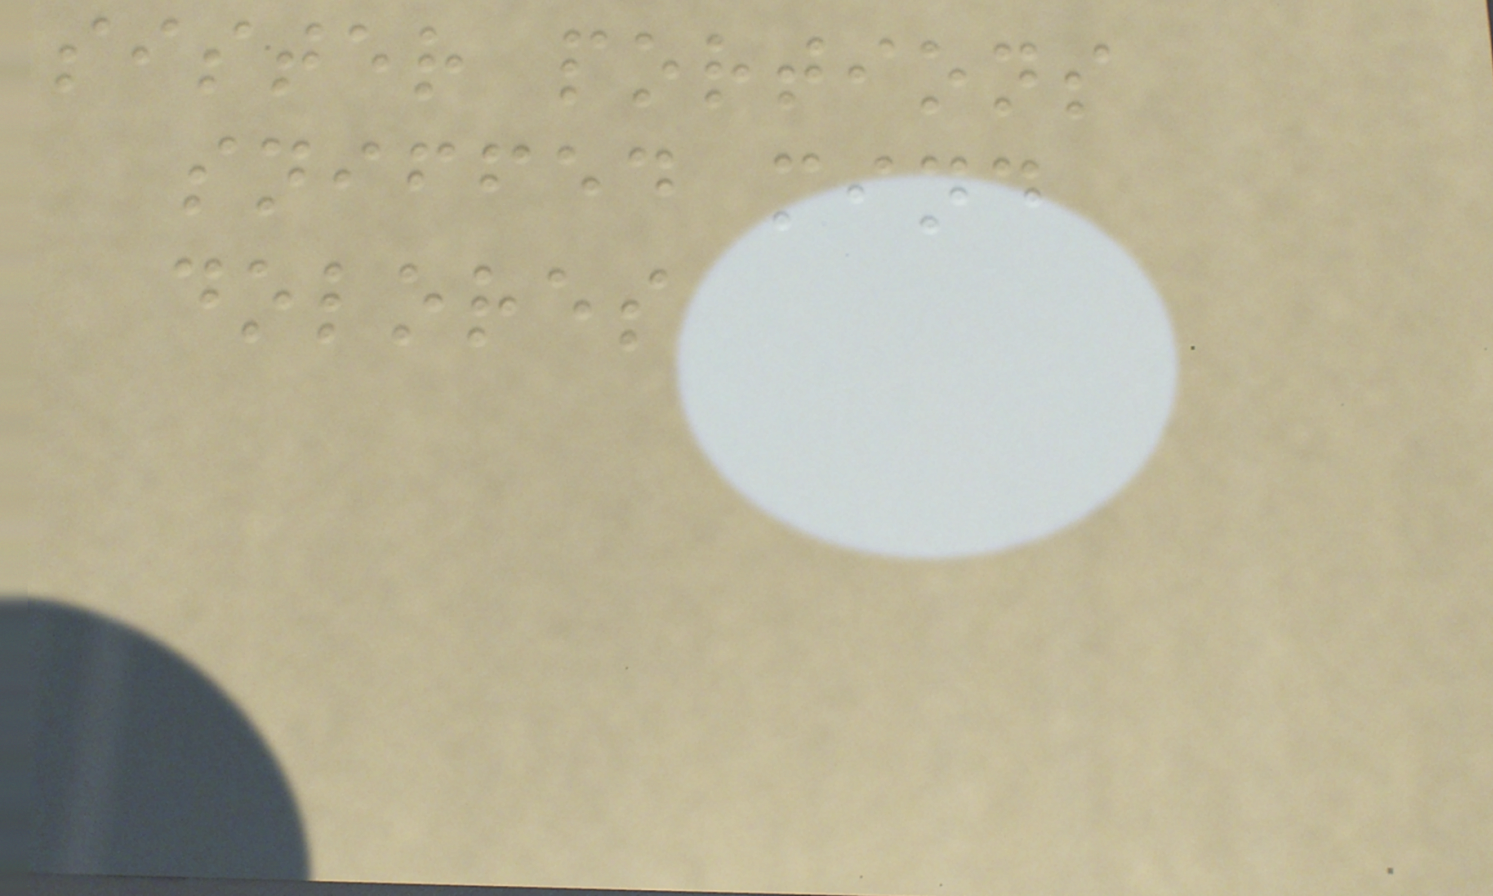sister portions
sniffed mind
dolores
